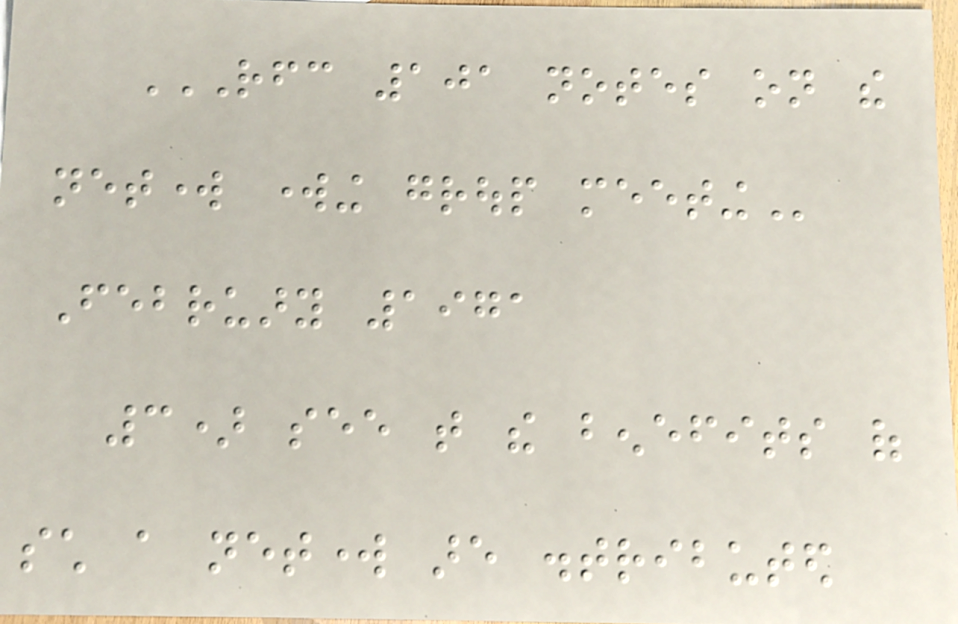RFC 101 NOTES ON THE
NETWORK WORKING GROUP MEETING
February 1971
3) see that the benefits of
such a network are distributed
